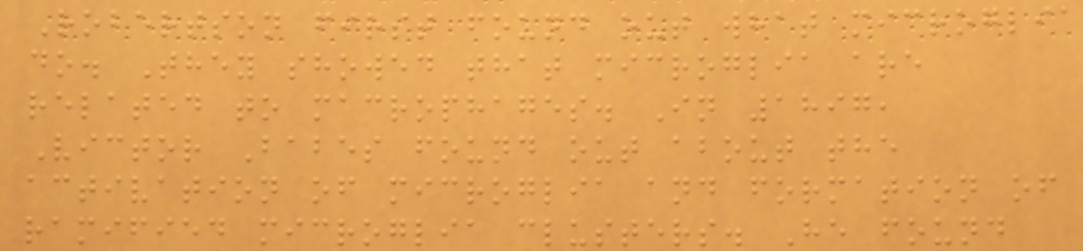Robertson first found out what microglia
do. They showed that microglia are
related to macrophages. In 1897,
Victor Babes found out about the
activation of microglia and formation of
ramified microglia clusters. He found
